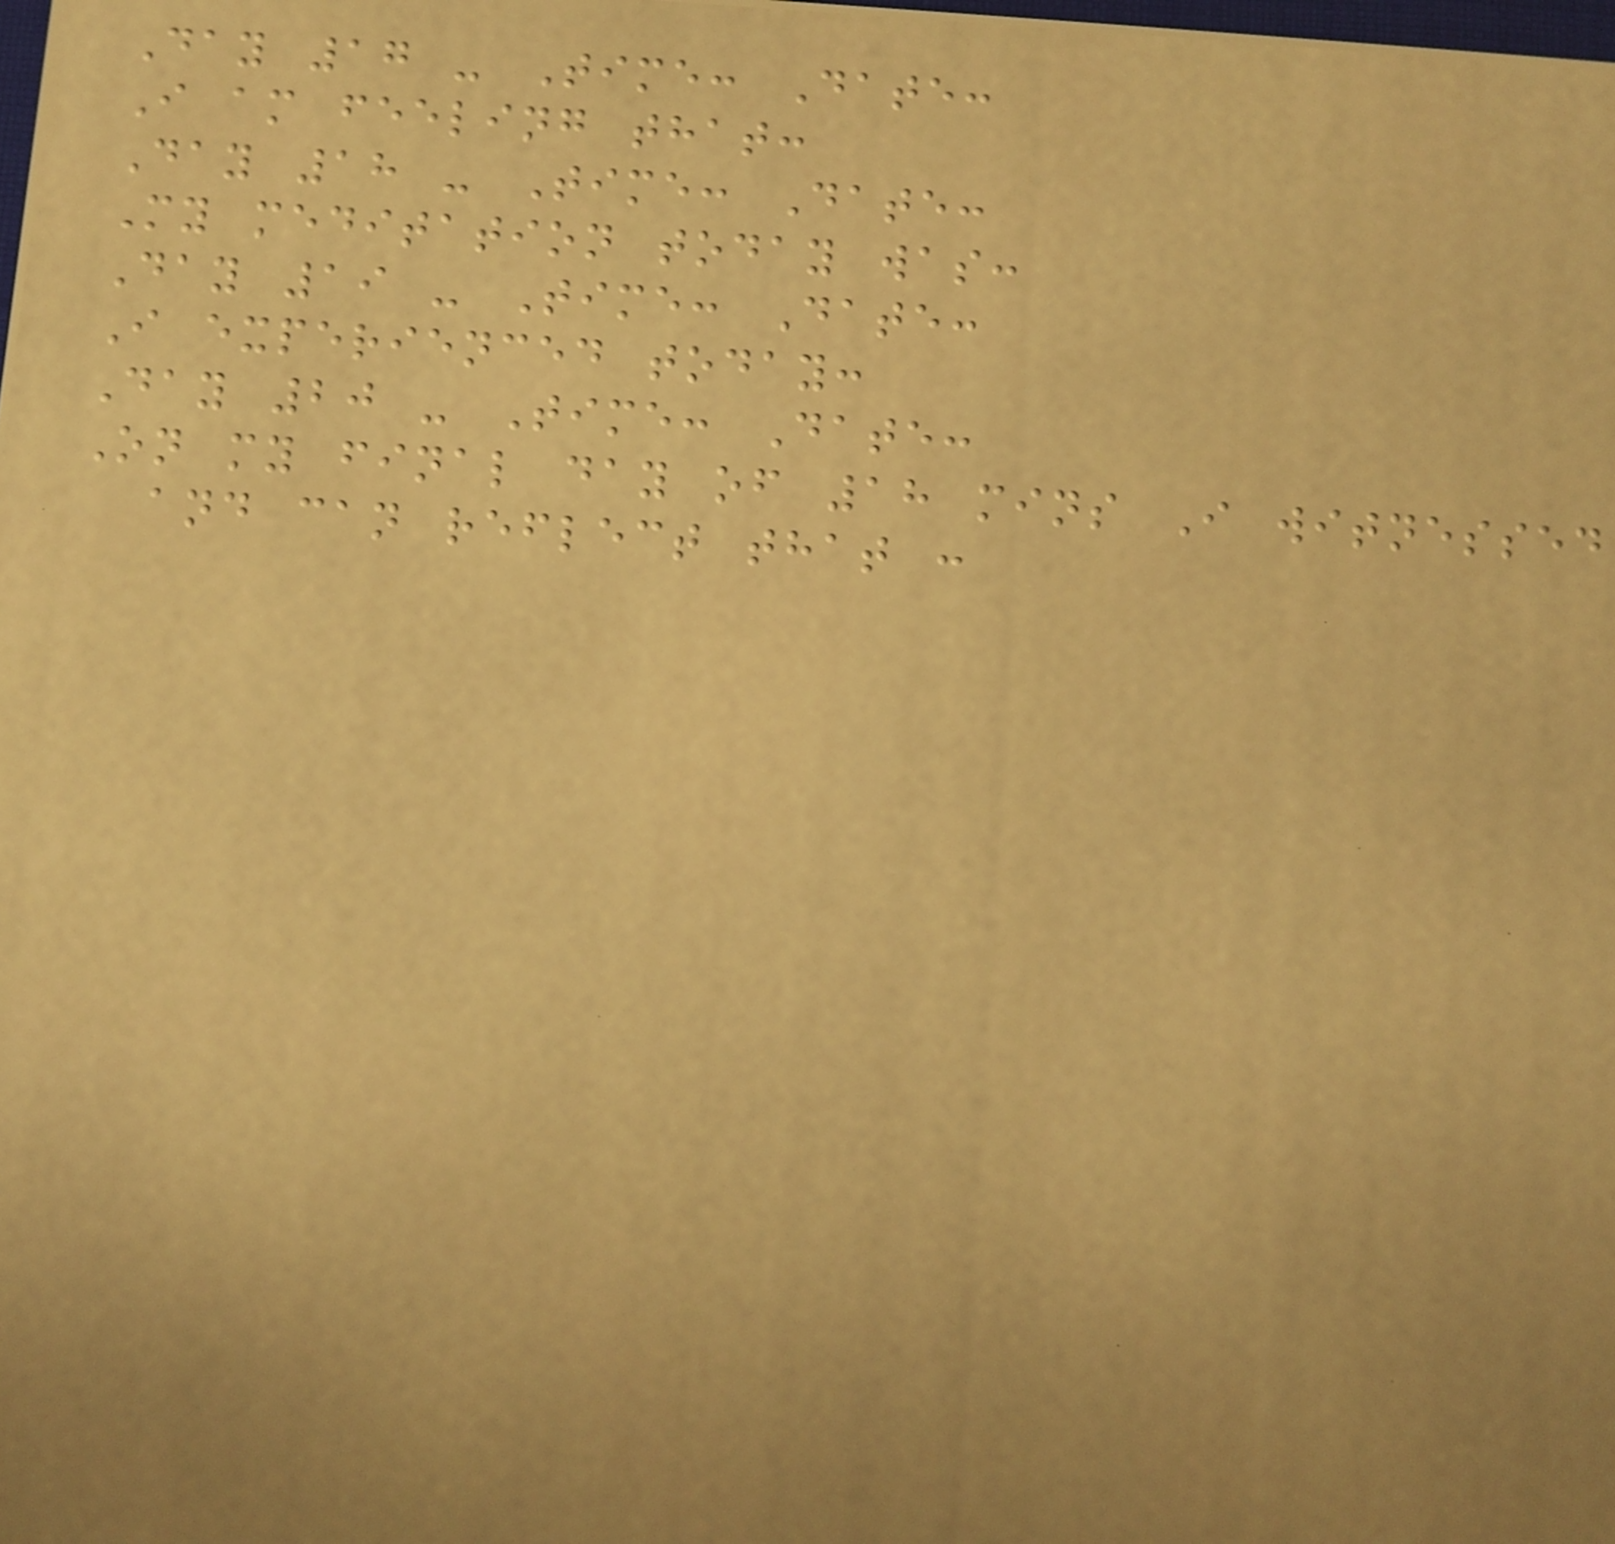Day 17 - Time: Date:
I am feeling that:
Day 18 - Time: Date:
My meditation today was:
Day 19 - Time: Date:
I experienced today:
Day 20 - Time: Date:
On my final day of 18 mins I witnessed
and can reflect that :
